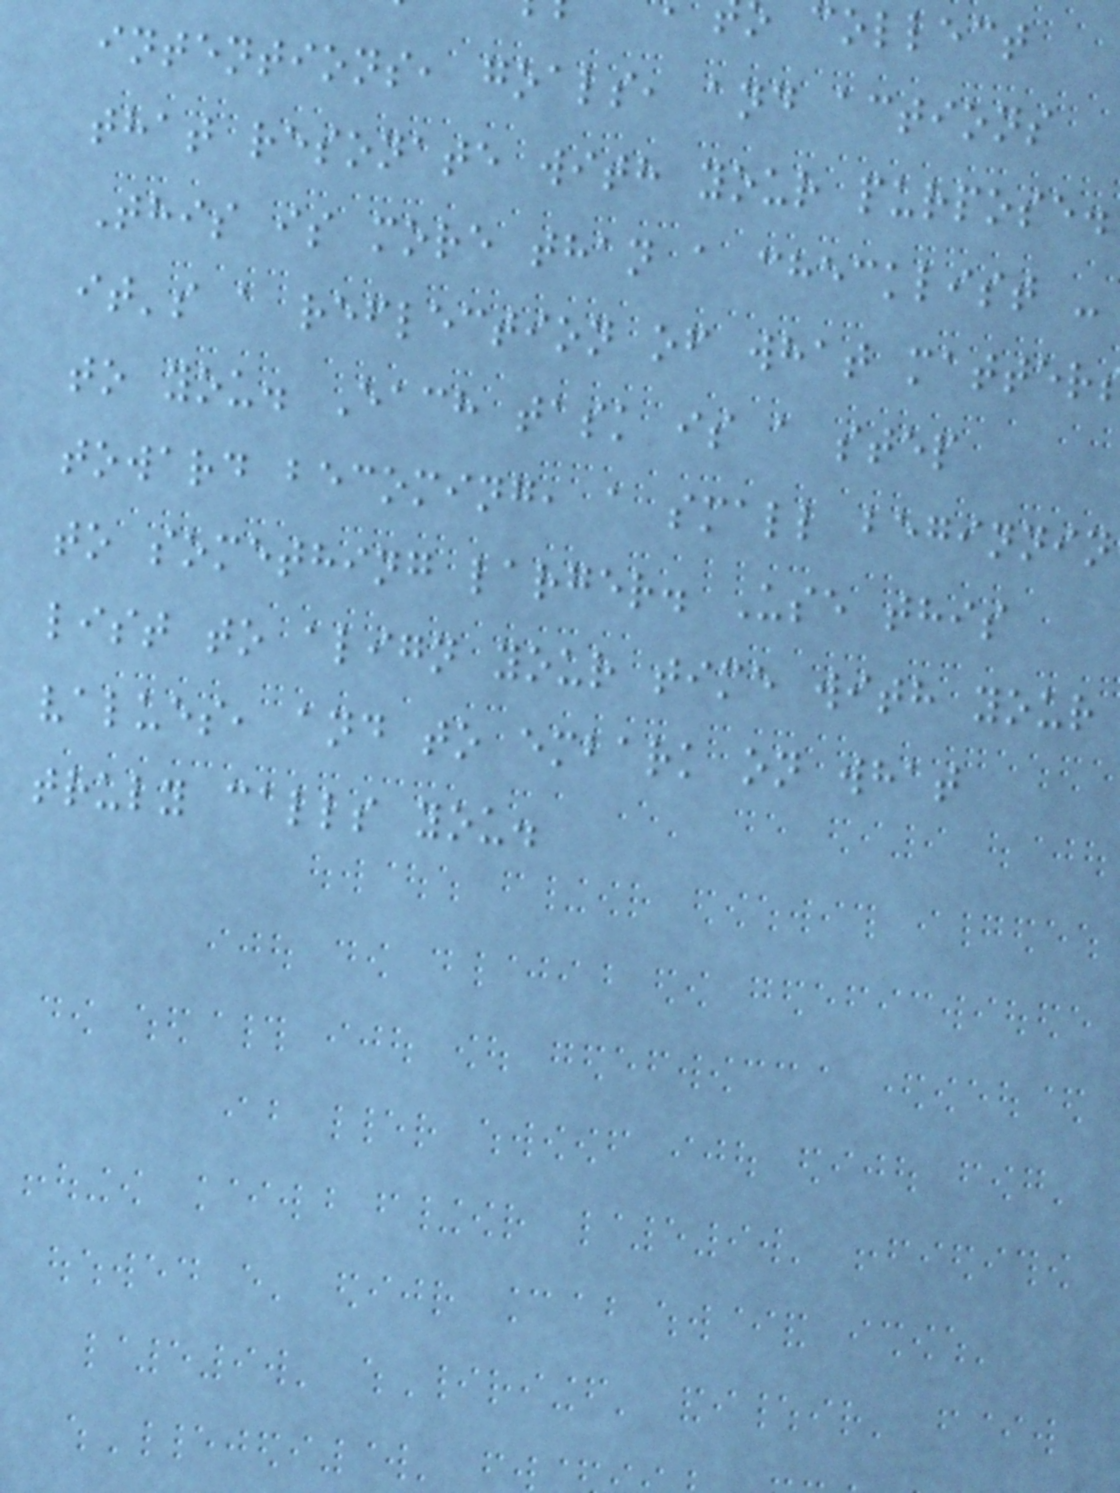collect
intentions, goals, and actions
that resonate with your purpose.
This is more than a checklist -
it's a reflection of what matter
to you. Each task is a step
toward becoming, a small beginnin
to something larger. Use this
list to align your time with your
values, and to embark on what
truly calls you.
